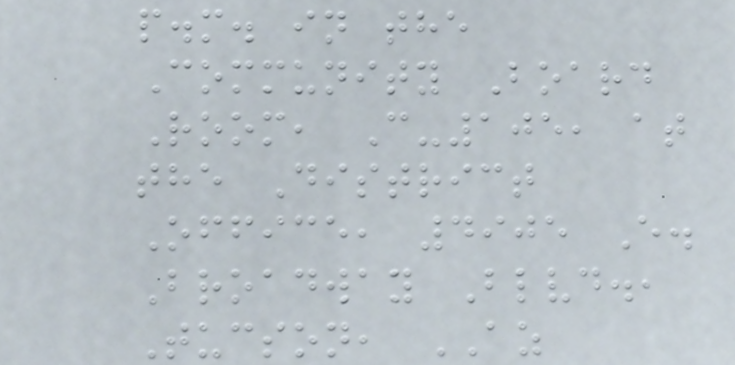p.m. in the
Community Board
Room, C-105, at
the District
Office, 4905 E.
Broadway Blvd.,
Tucson, AZ
